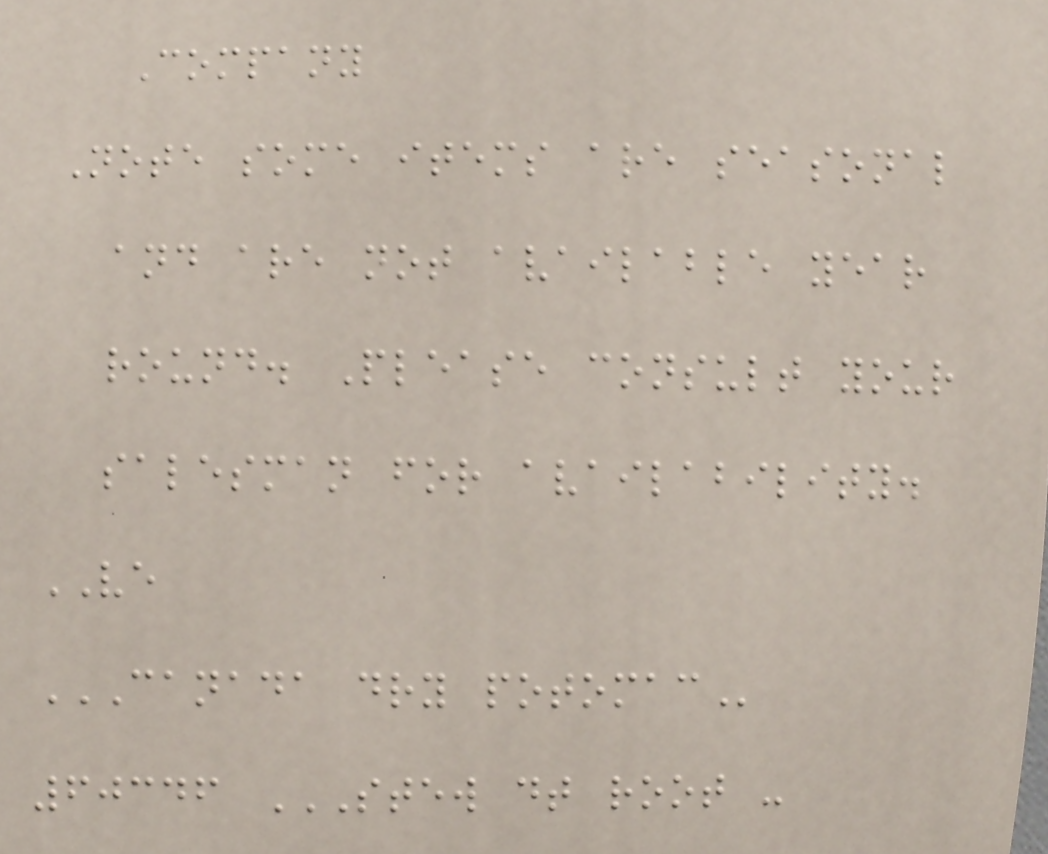Company
Note some items are seasonal
and are not available year
round. Please consult your
salesman for availability.
VE
CANADA DRY POTOMAC
60346 STEW DT ROOT -
